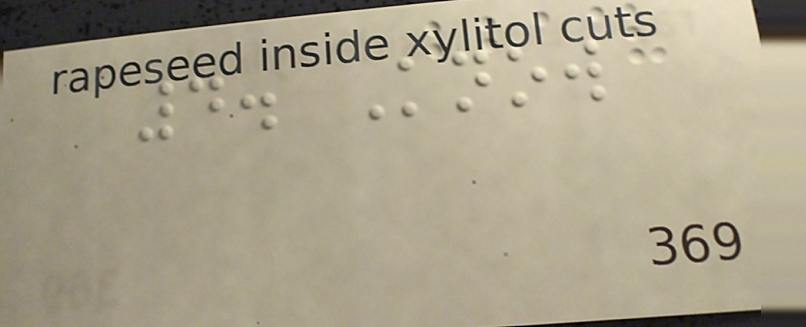4. Know
